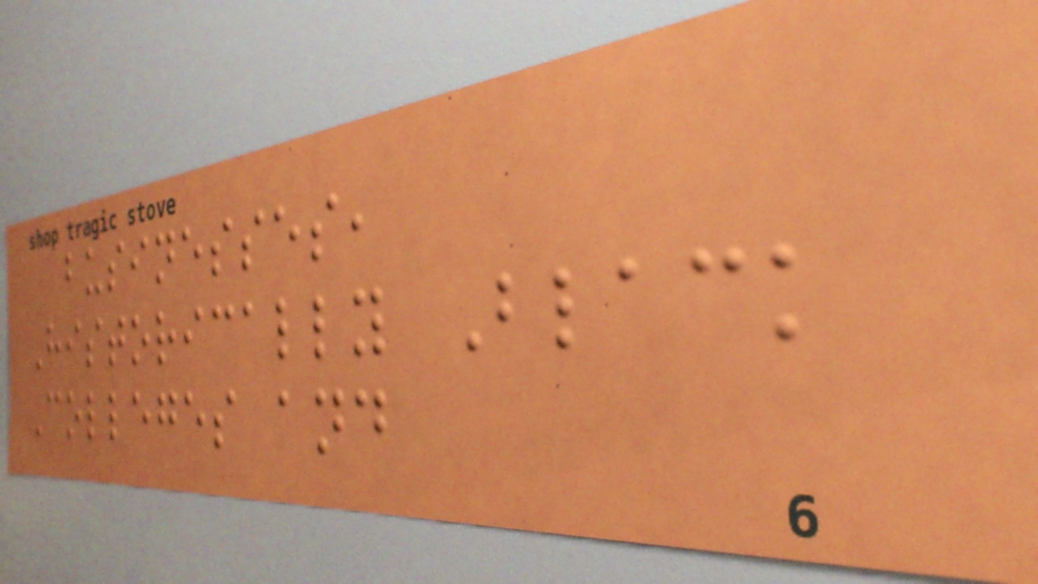businesses,
Historically Black
Colleges and
